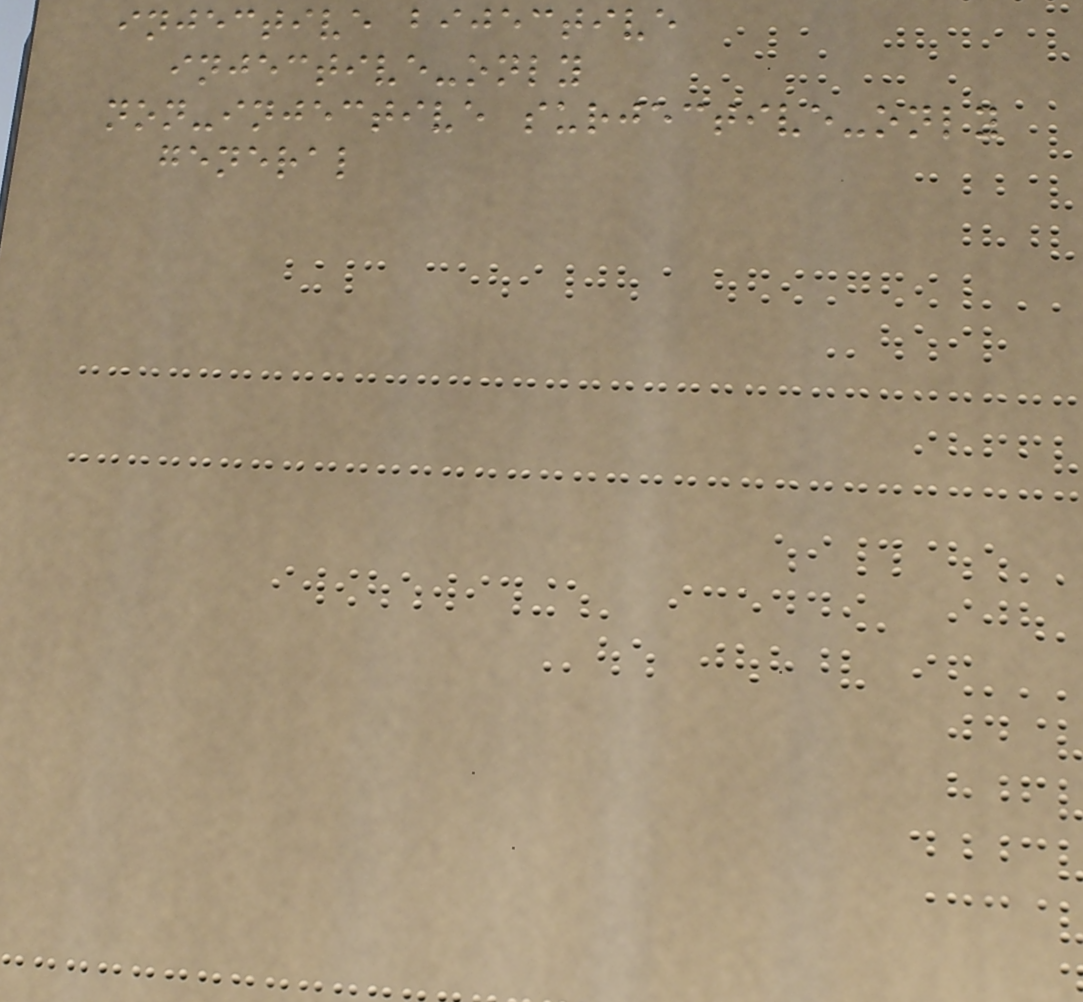injective bijective
injective-only
non-injective surjective-only
general
